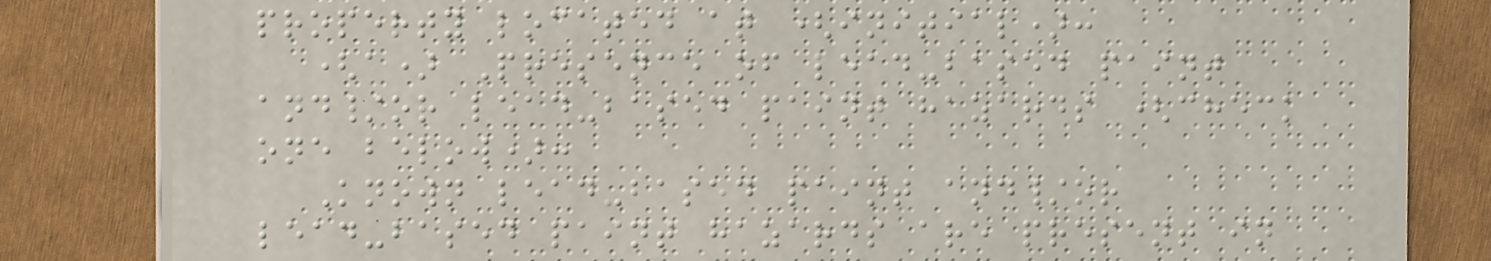property located at (initial):
(a) Presence of lead-based paint
and/or lead-based paint hazards (check
one below):
Known lead-based paint and/or
lead-based paint hazards are present in
